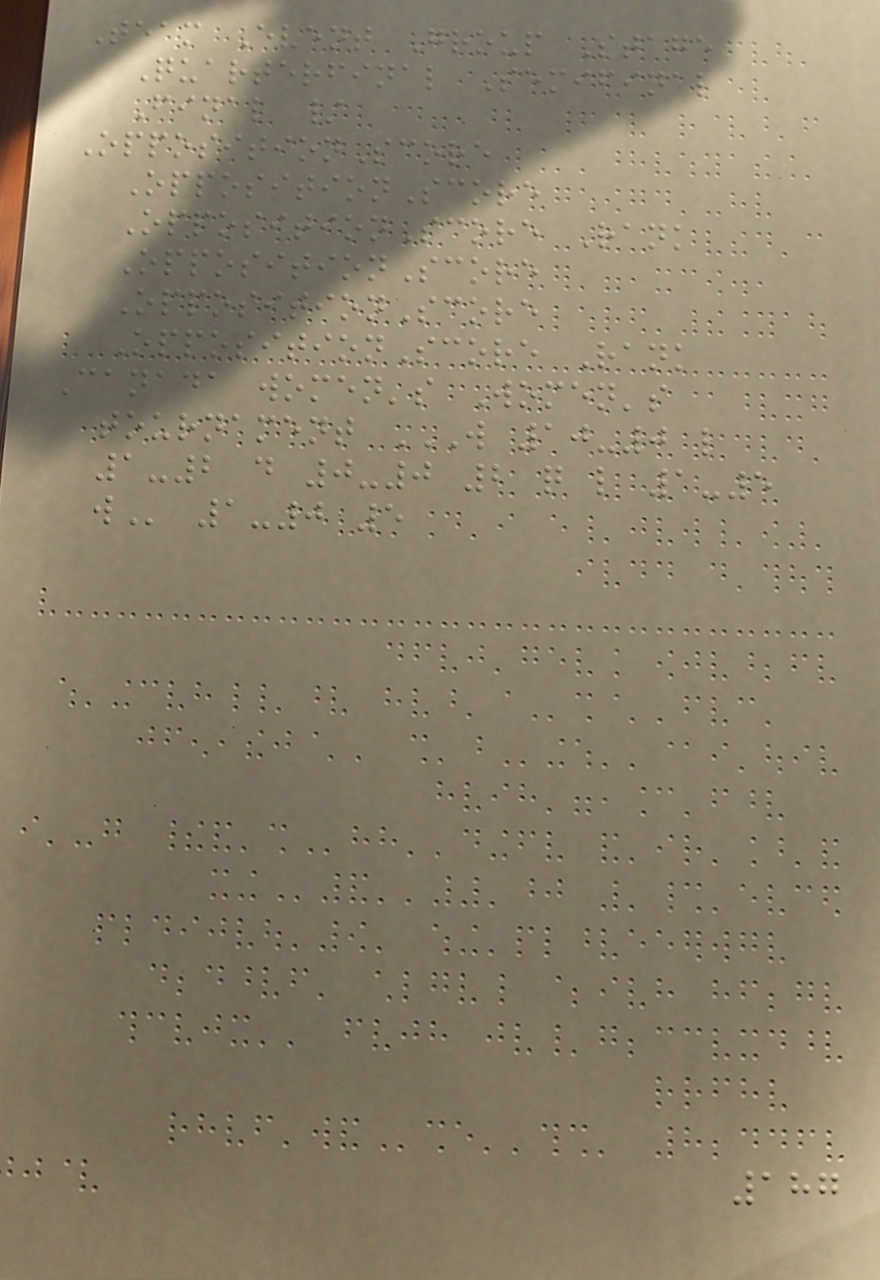Team Event Group Stage
Quarterfinal Semifinal
Final /
OppositionScore
OppositionScore
OppositionScore Rank
OppositionScore
OppositionScore
OppositionScore Rank
Canada women's Women's
tournament W 10-0 L
1-2 D 0-0 2 Q L 1-5
W 1-0 5
187
